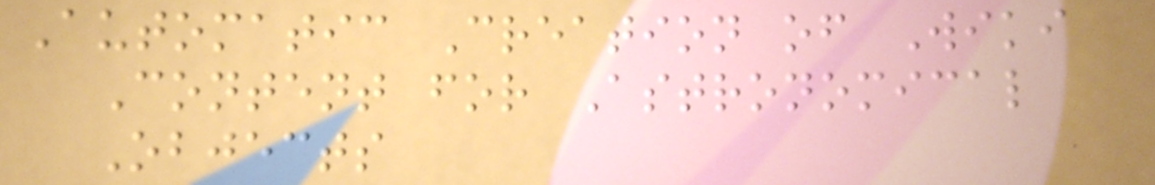Automatic Creation of Wiki
Content for Astronomical
Objects
